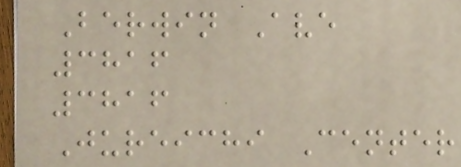Berwin Ave
3816
3816
Jureichi Center
